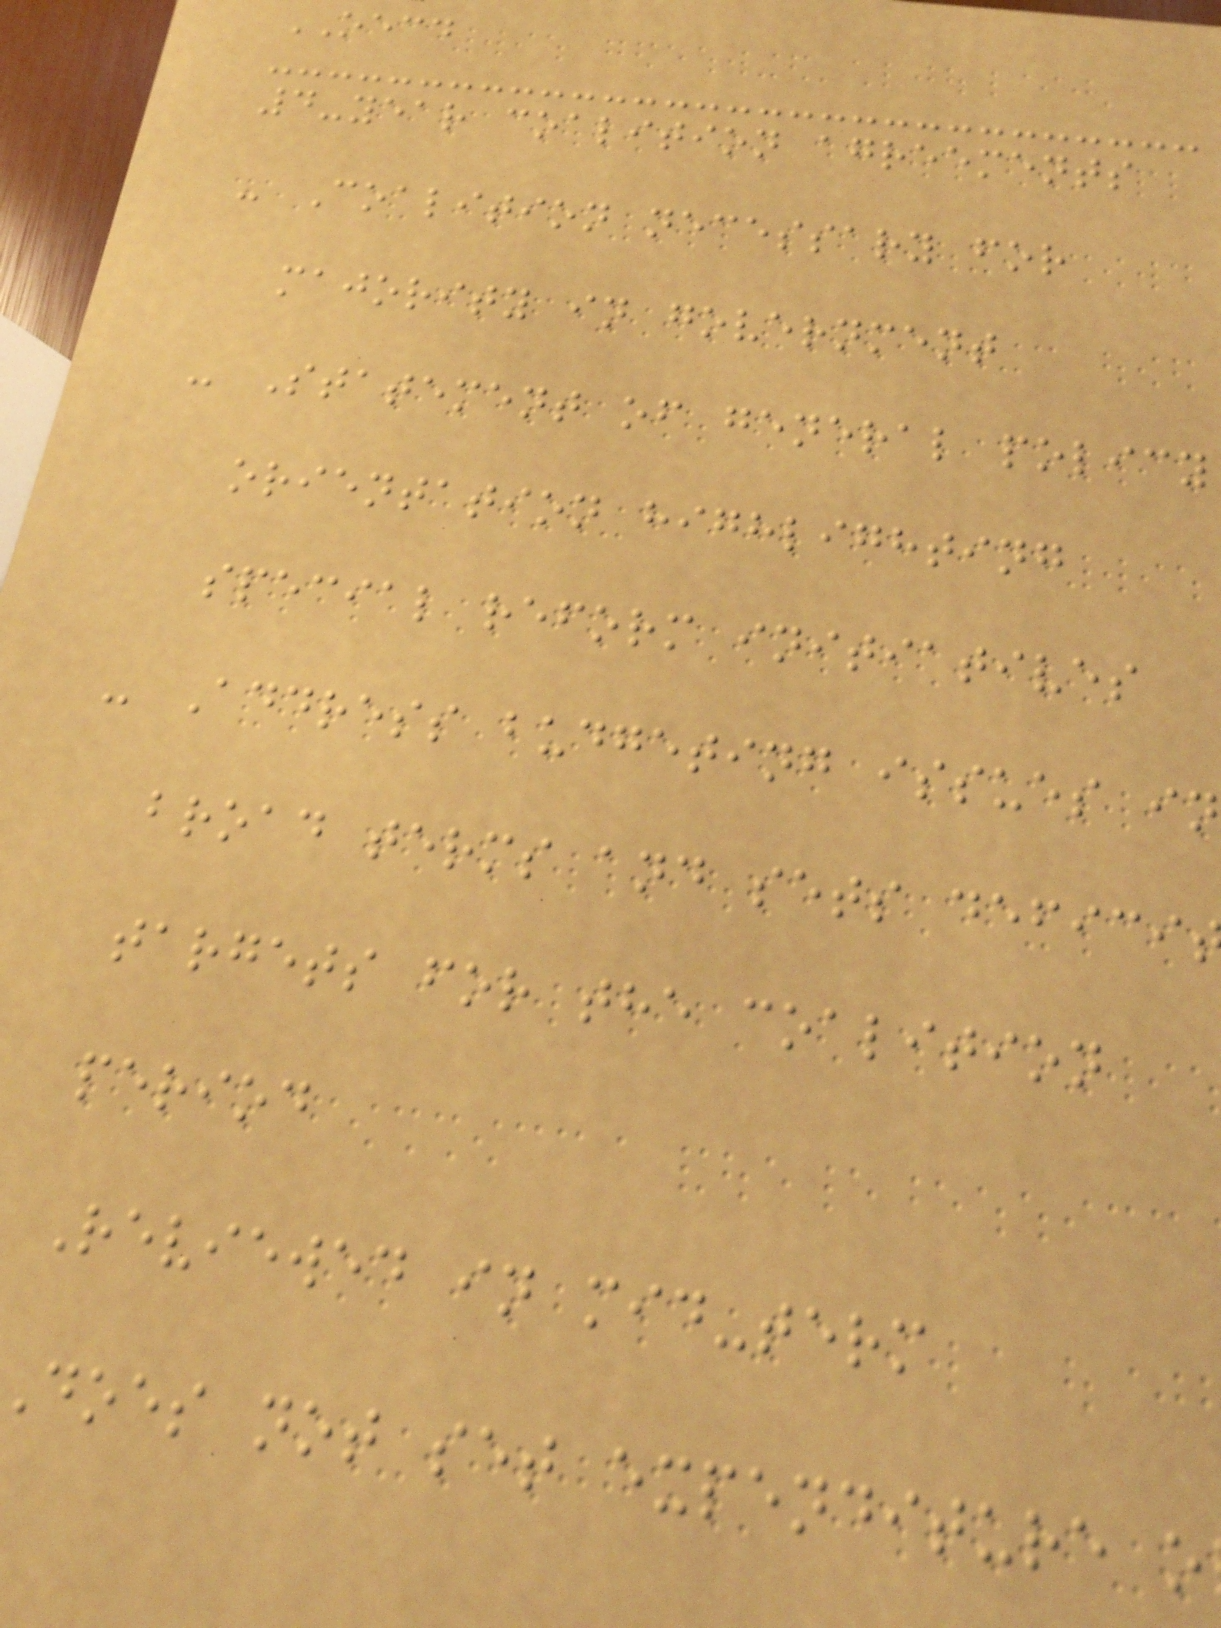OECD
4-year coalition agreements
- Coalition necessary for
majority in government
- Statement of general policy
orientation highlighting
special reform initiatives
- Address budgeting issues in
broad terms and sets defici
targets for the coalition
period
Reviewed in mid-term
does not set expenditure o
